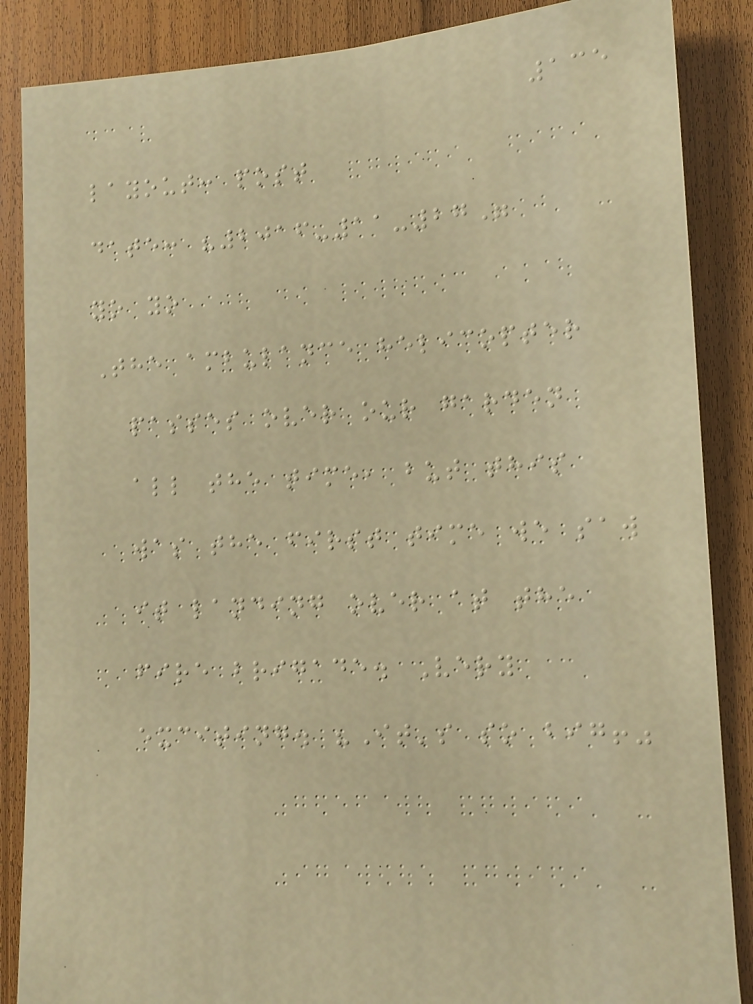135
layout: post
date: "2016-11-27"
yo yo
The ambulance helicopter
passes over our garden
all the time, but this
was the first time we saw
it landing over at the
fire brigade. Very
exciting. "It's so big!"
